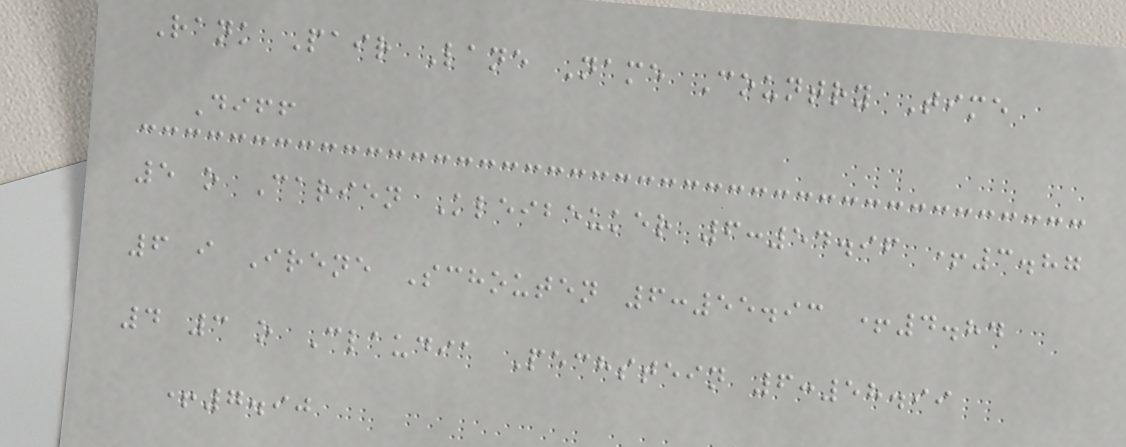Rank Pair Lane Name Country Time
Diff
5 o Carien Kleibeuker 6:54.96 +3.87
6 i Irene Schouten 6:55.93 +4.84
4 3 o Claudia Pechstein 6:58.99
+7.90
